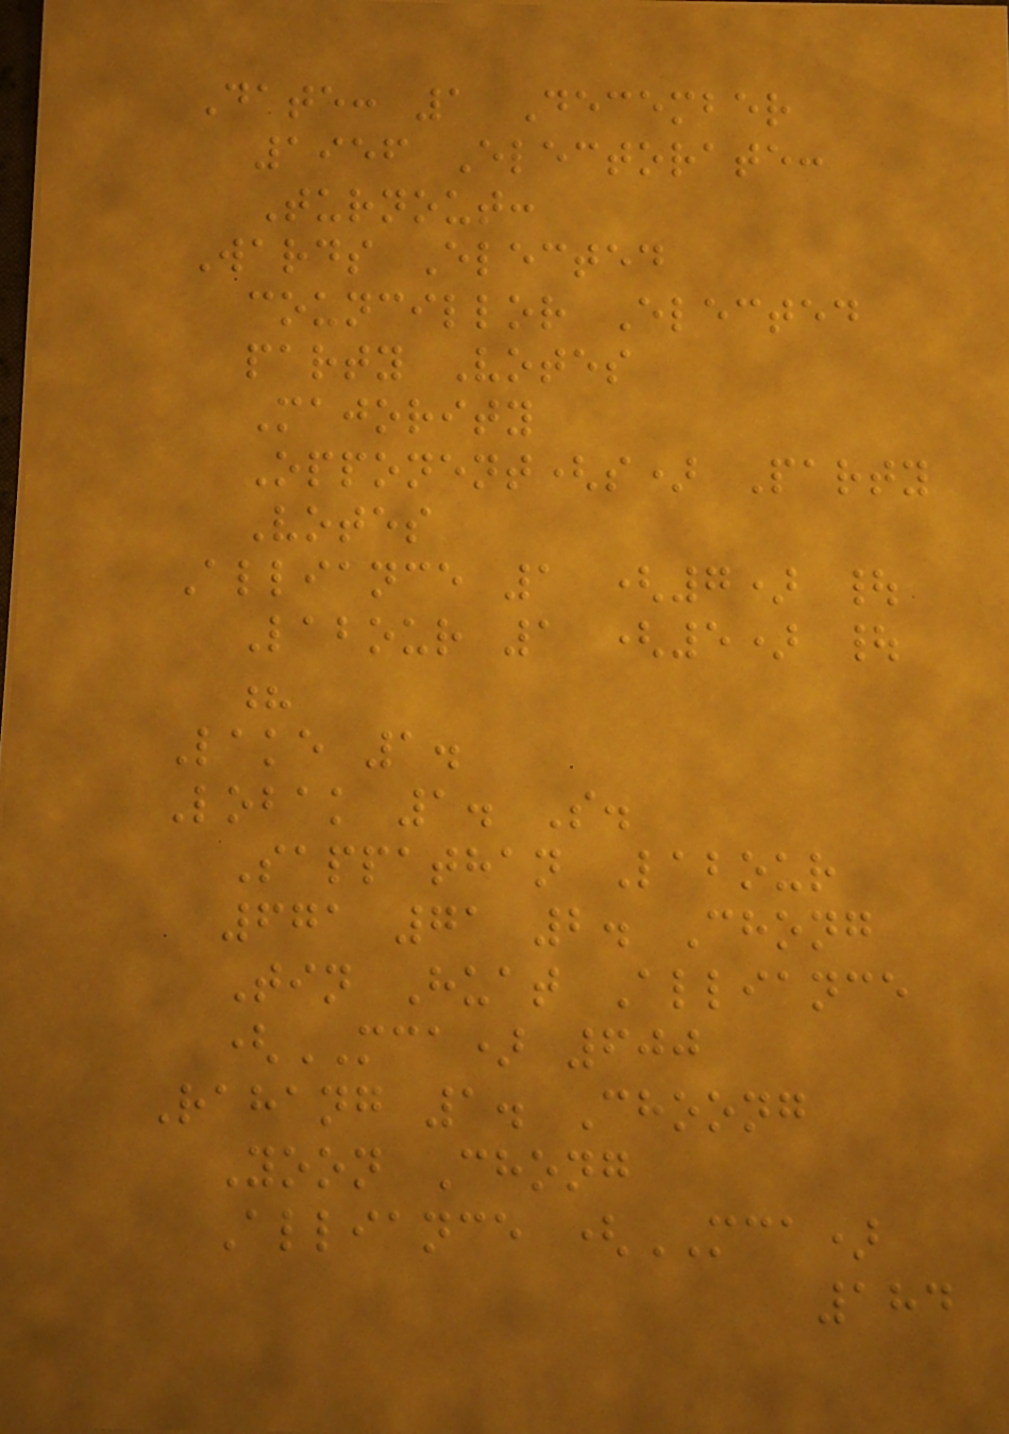Date: 1 December
1956 Electorate:
Turnout:
Wards Elected
councillor Elected
party Votes
Majority
Opponent(s) Party
Votes
Alliance 1 (7) |
Labour 1 (5) |
?
Lake 1.
Lobak 1. S.
Sappathan Labour
671 71 2. Chong
Tin Huat Alliance
(MCA) 600
Rahang 1. Choong
Yoon Chong
Alliance (MCA)
184
